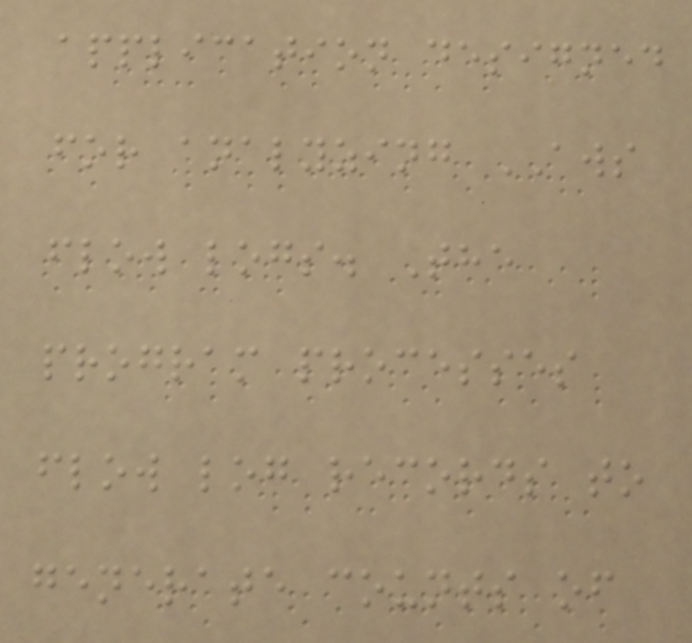application designed
for analyzing AWS
flow logs. The
program processes
flow log records to
generate counts of
